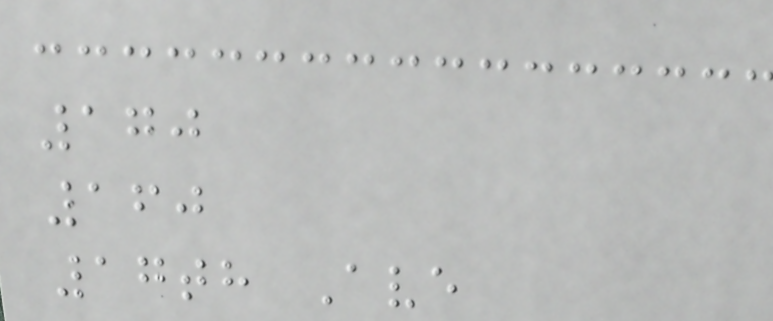170
160
17th Ave
